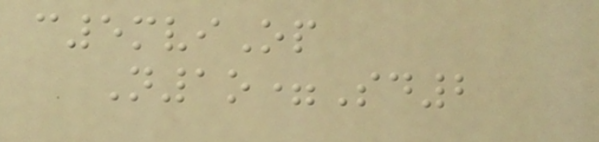c5mviOp
N1o=Sd2
